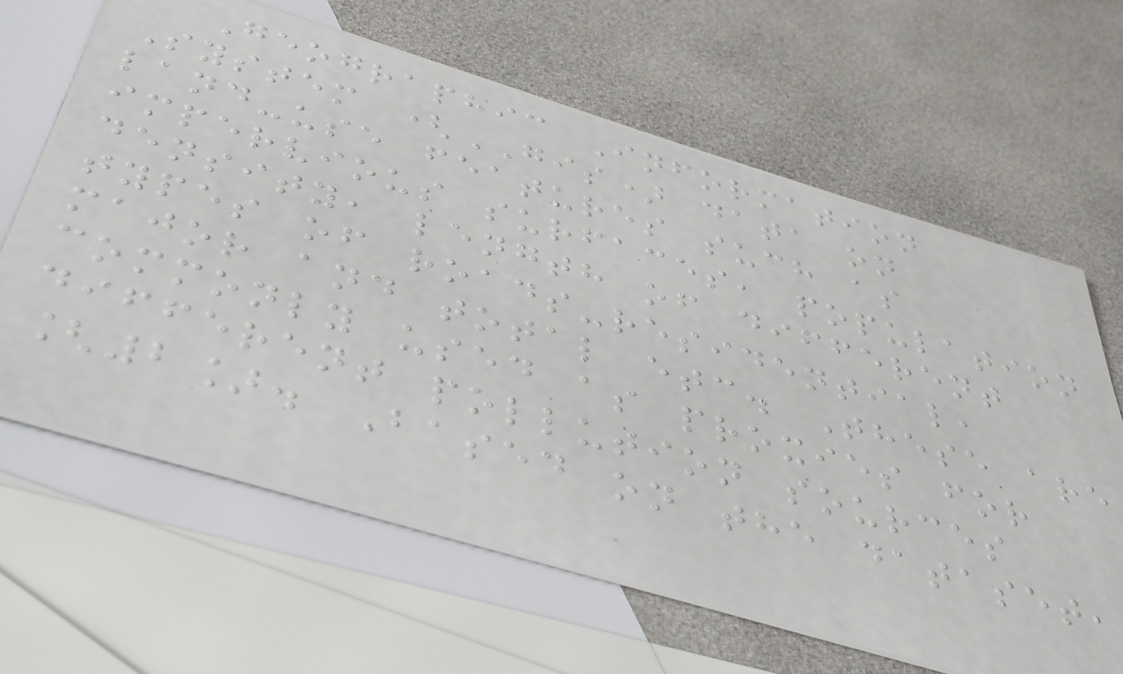Geographic Information
System (GIS) data on
land-use features such as
impervious surfaces, population
density, length of different
types of roads-residential,
major and total etc. These are
commonly used as proxies for
different pollution sources
[2]. Based on the dataset,
